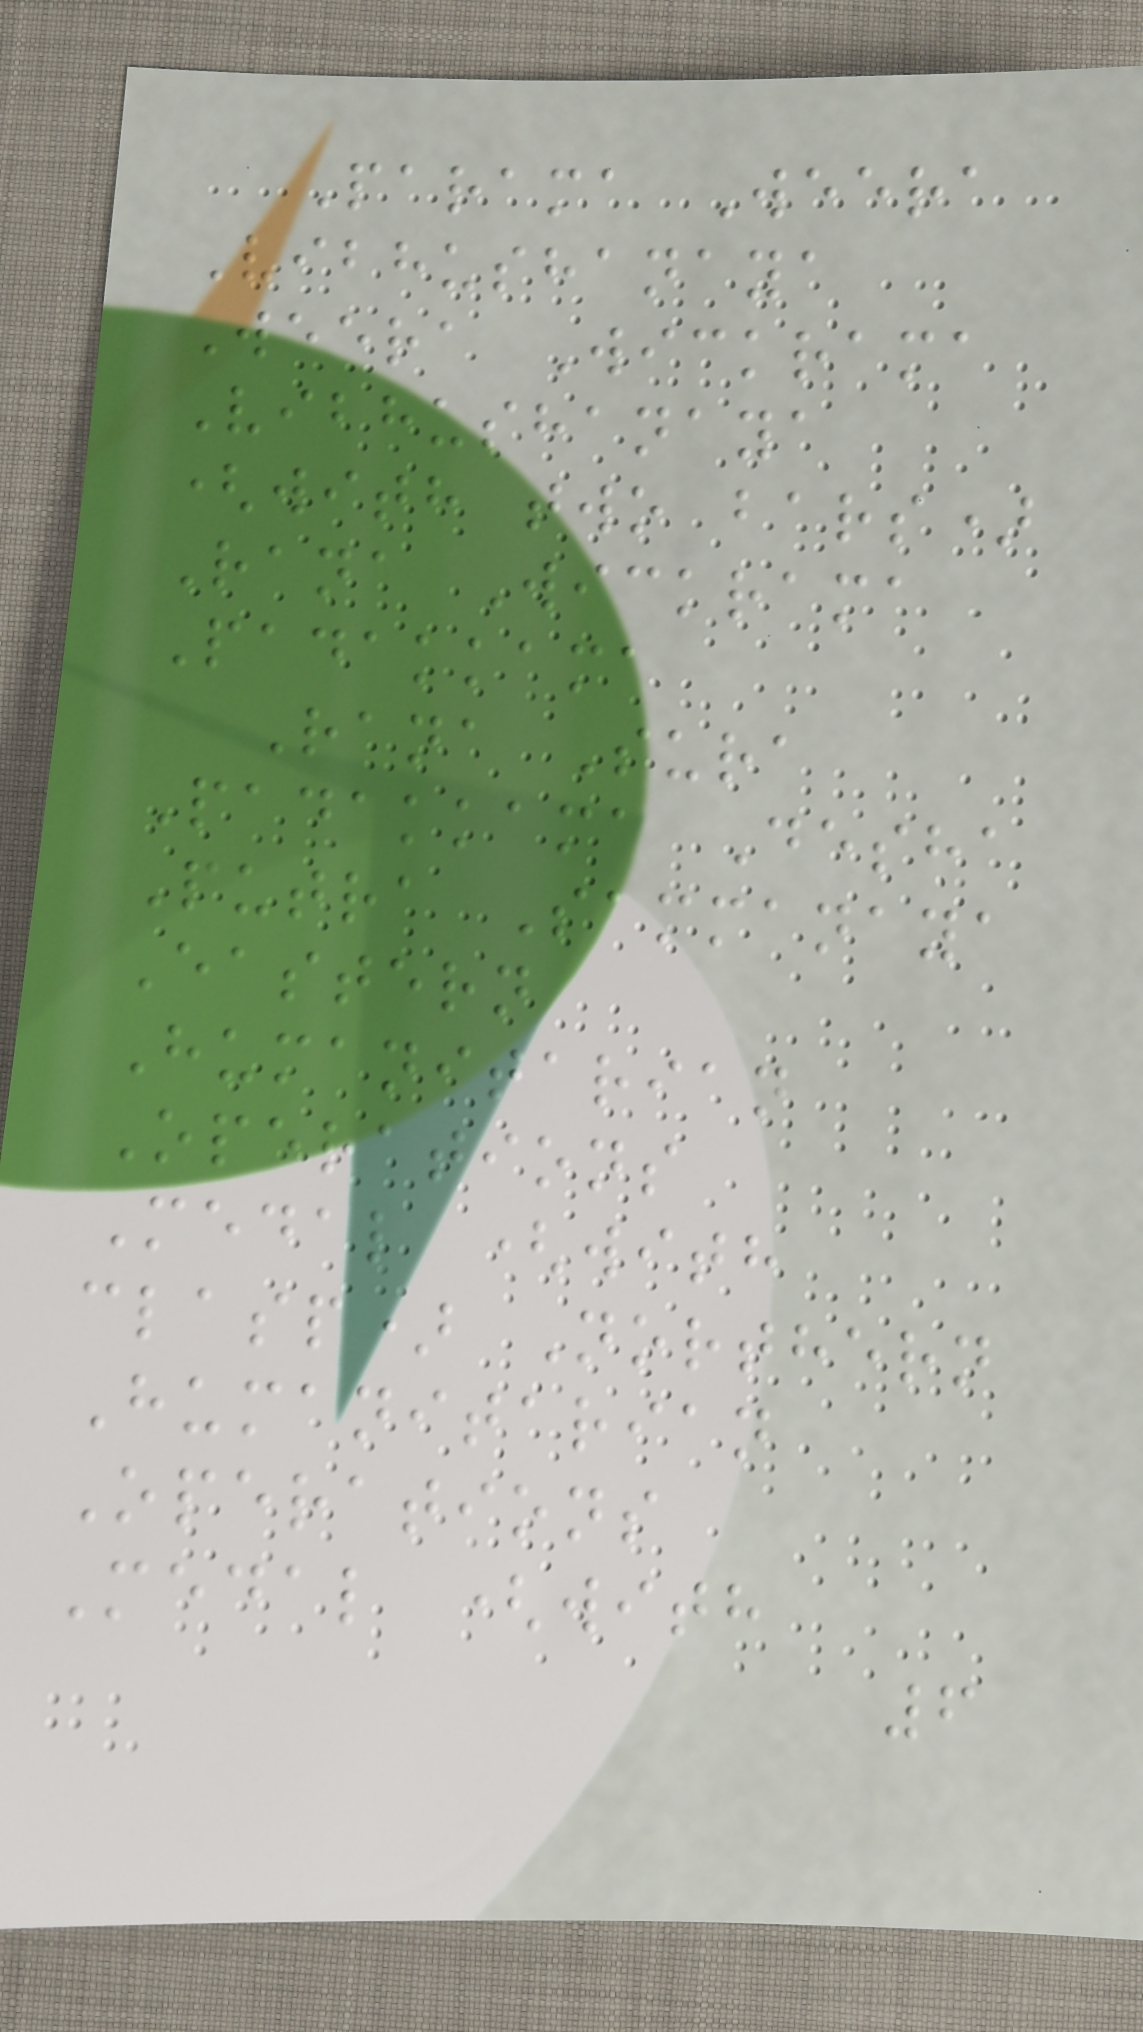Parama Weera
Vibhushanaya
Weera Wickrama
Vibhushanaya
(with two bars)
Rana Wickrama
Padakkama
Rana Sura
Padakkama Desha
Putra Sammanaya
Eastern
Humanitarian
Operations
Medal (with
clasp) Northern
Humanitarian
Operations
Medal (with
6
